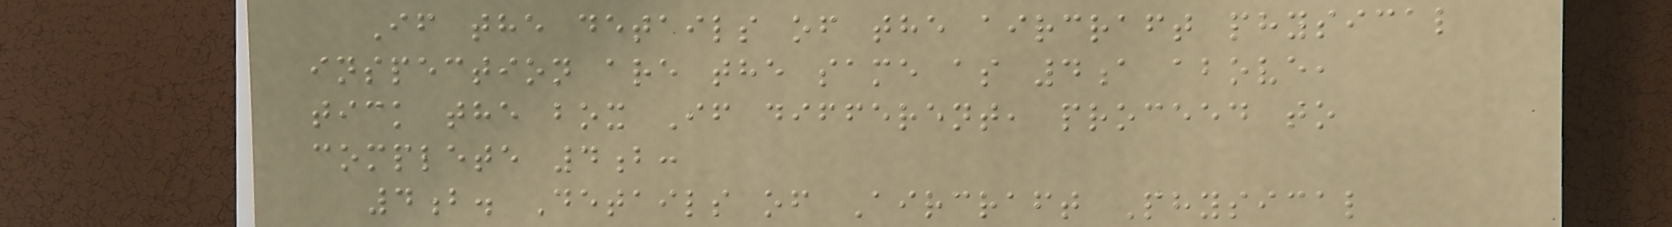If the details of the aircraft physical
inspection are the same as 4a above,
tick the box If different, proceed to
complete 4b:
4b. Details of Aircraft Physical
